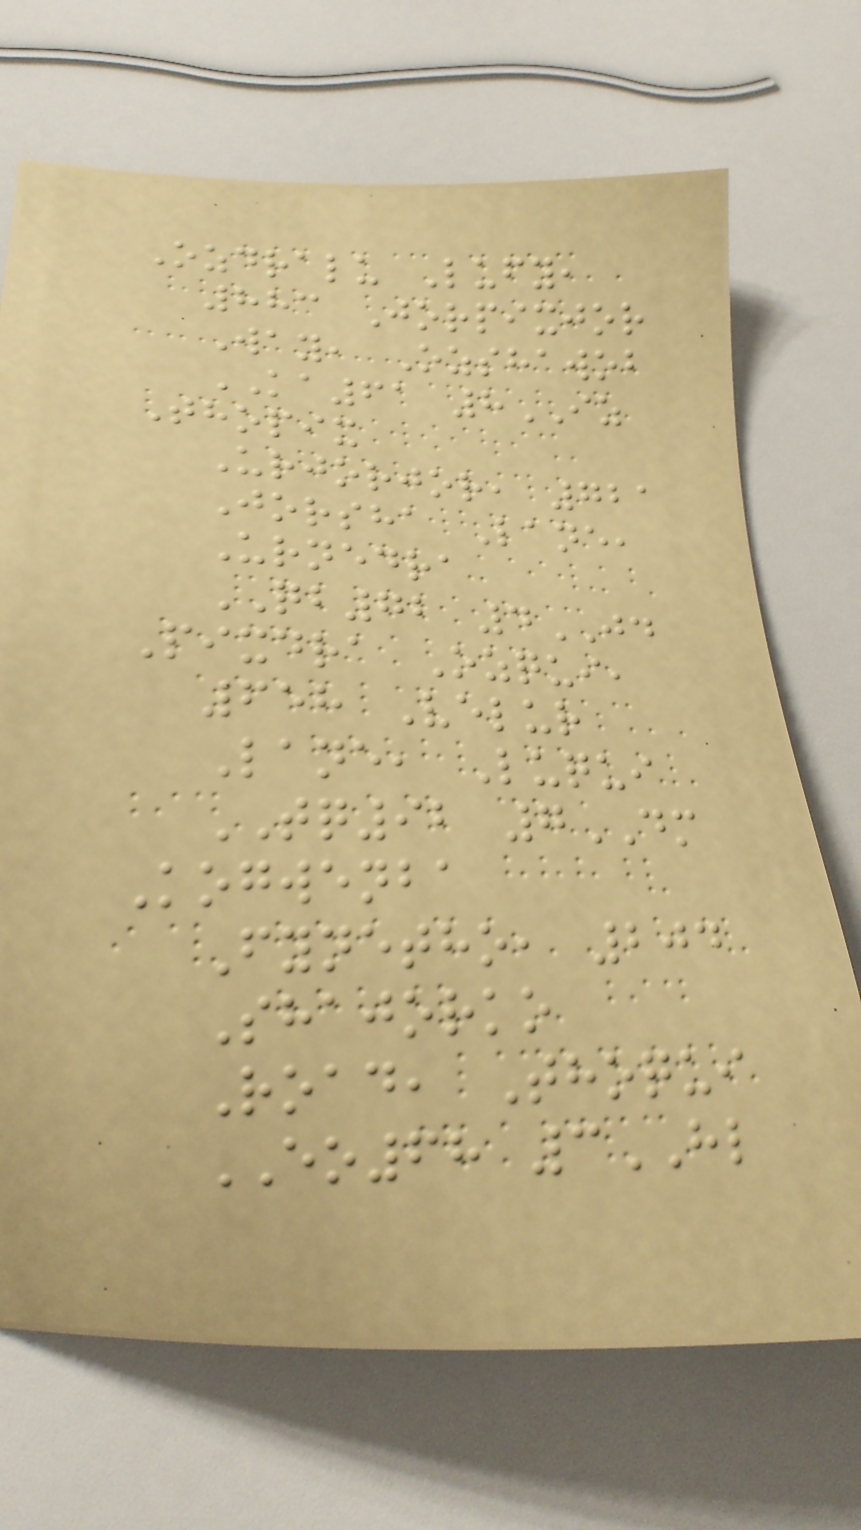Ozdralu Lufy,
883 Jorpixjor
Way, Ozshawob
KA61 8IZ
Thopix
Urjorjor, 721
Jorsha Lane,
Urnedra
QB72 4JD
Pixdra Ozqui,
658 Velur
Lane, Luqui
TQ92 7DM
Kogwenba
Fynetho, 204
Shajorko
Road, Thoqui
EO68 3HL
